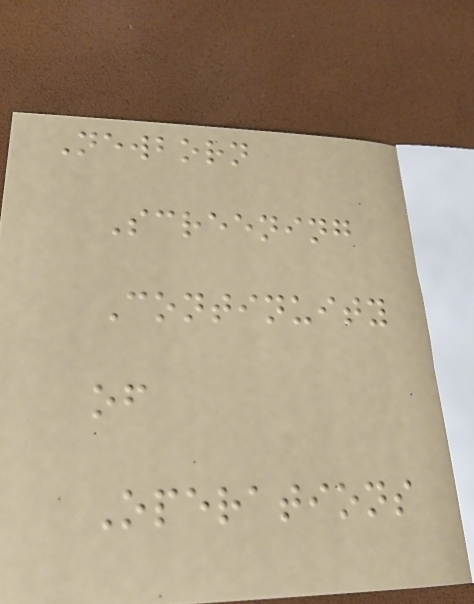Newborn
Screening
Continuity
of
Operations
